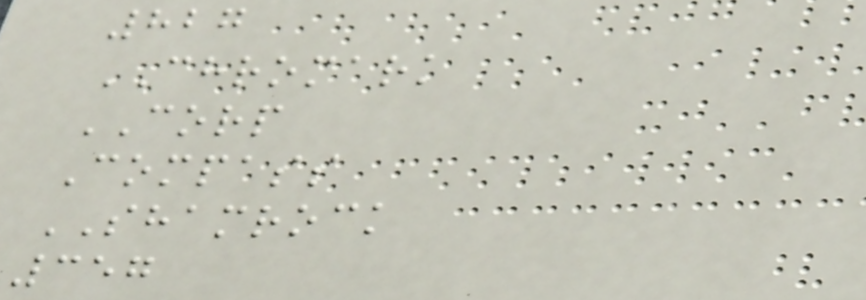827
CHROMARK
CORP
Compass
SHAMROCK
357
